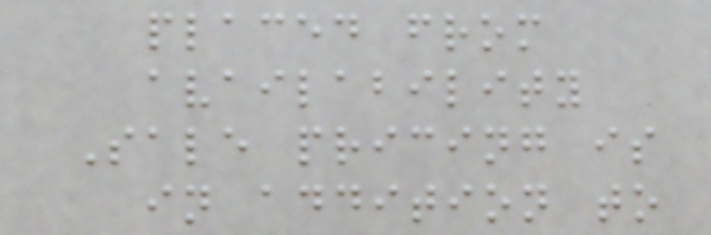placed from
availability
Sale pricing is
in addition to
